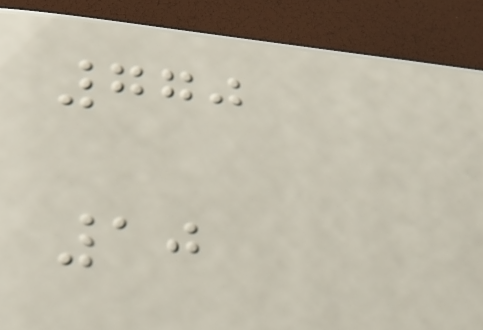770
10
